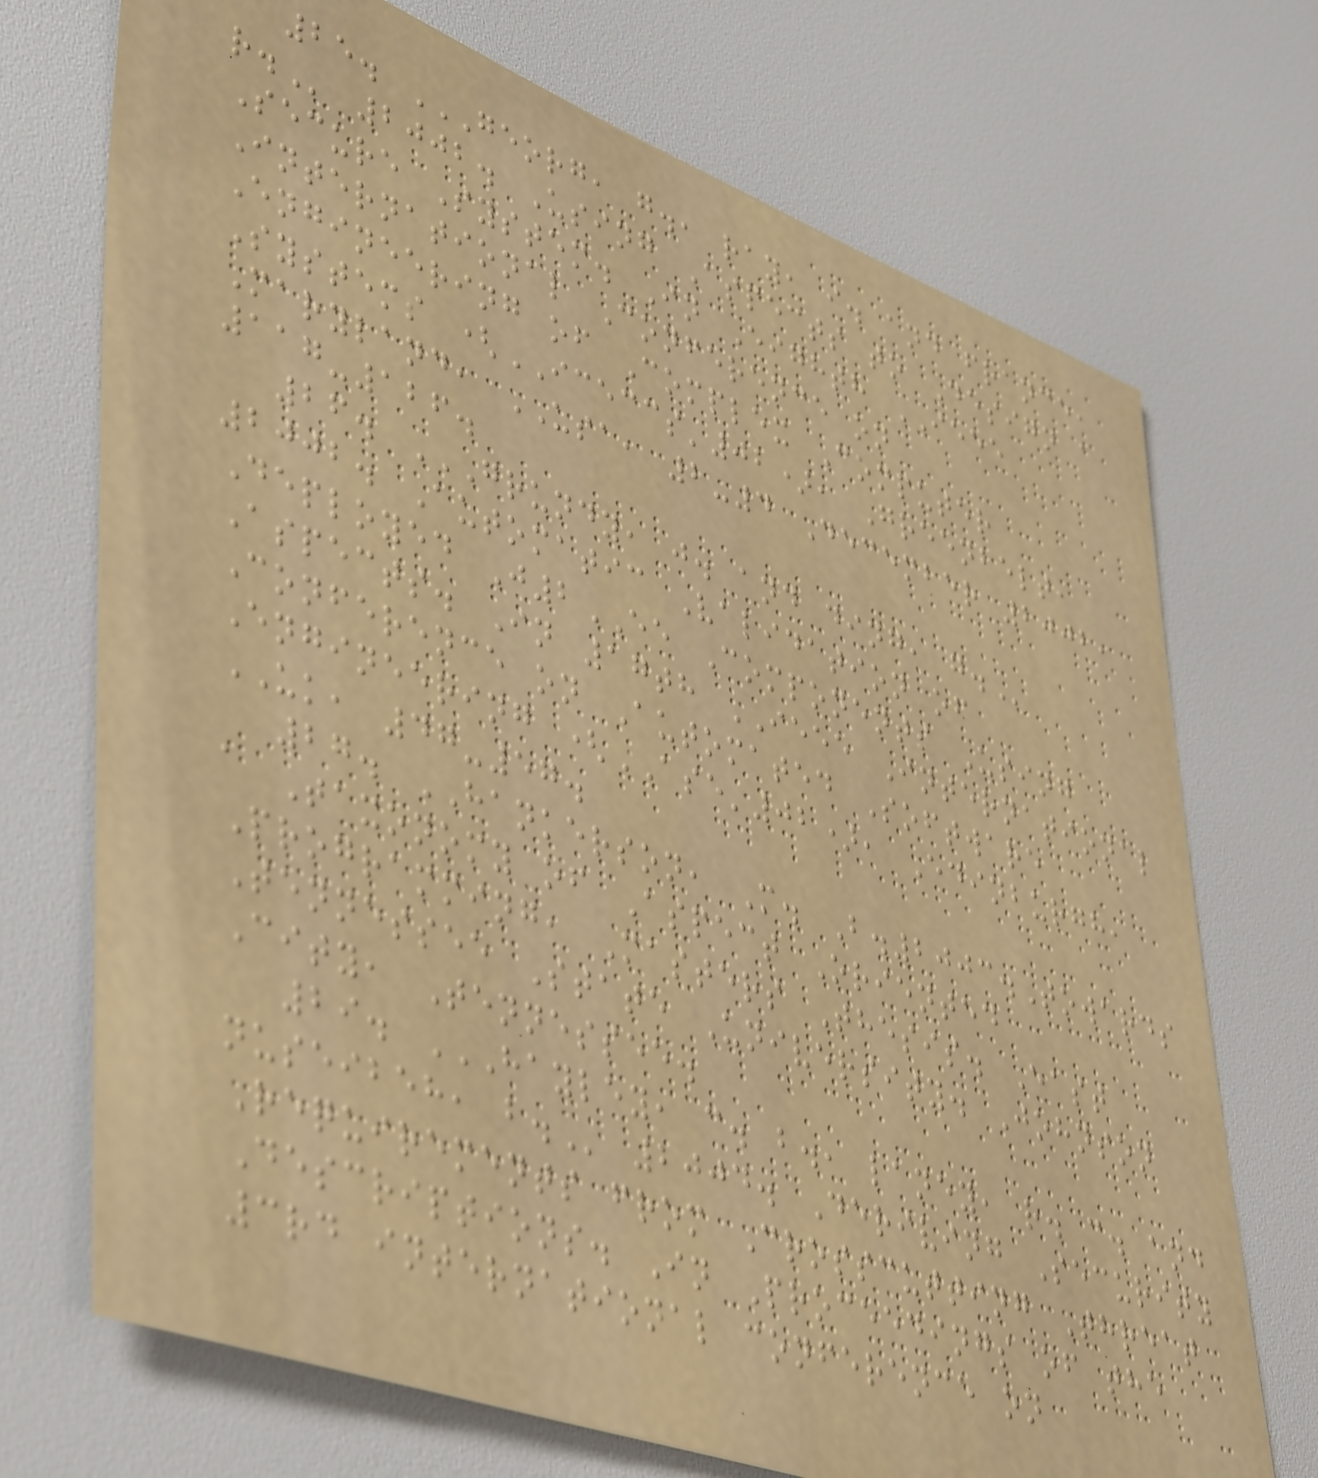25. GEORG, G., RAY, I. AND FRANCE,
R. 2002. Using Aspects to Design a
Secure System. In Eighth IEEE
International Conference on
Engineering of Complex Computer
Systems (ICECCS'02), Greenbelt,
Maryland, USA, 2-4 December 2002,
117-126.
26. GRUNDY, J. AND DING, G.
2002. Automatic Validation of
Deployed J2EE Components Using
Aspects. In 17th IEEE International
Conference on Automated Software
Engineering (ASE'02), Edinburgh,
UK, 47-57.
27. HANKERSON, M. B.2003.Towards
a Taxonomy of Aspect Oriented
Programming, Masters Thesis. East
Tennessee State University. Johnson
City, Tennessee.
29. HAYLEY, C. B., LANEY, R. C. AND
NUSEIBEH, B. 2004. Deriving Security
Requirements from Crosscutting Threat
Descriptions. In Proceedings of the
3rd international conference on
